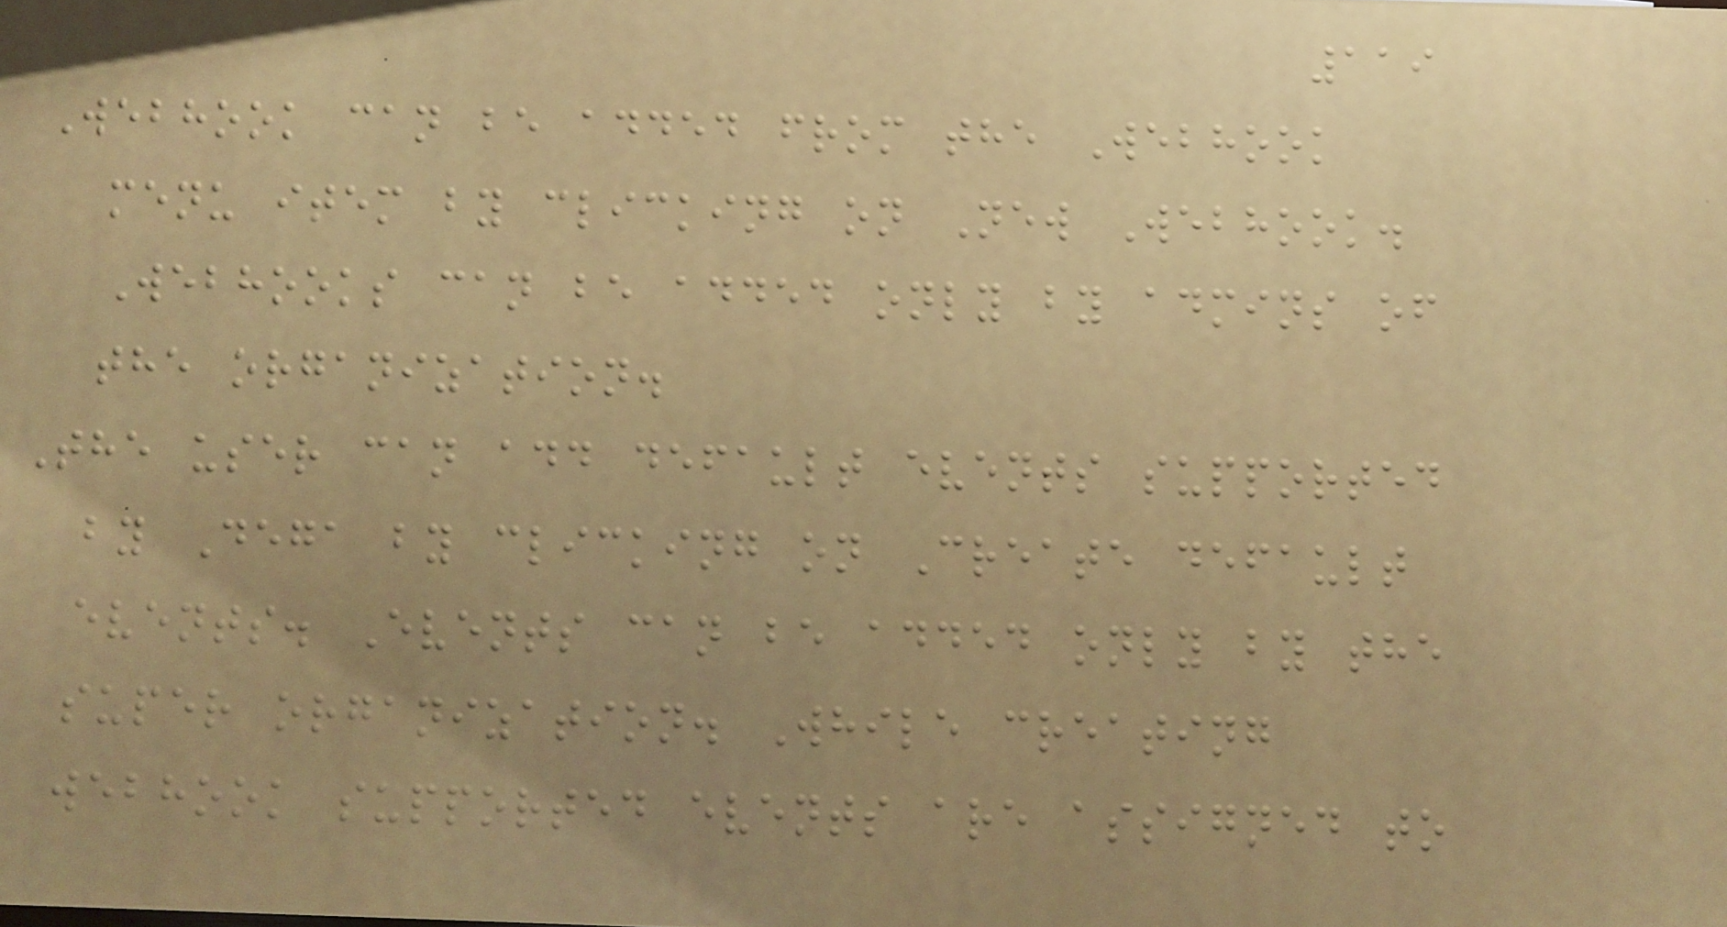119
Webhook can be added from the Webhook
menu item by clicking on New Webhook.
Webhooks can be added only by admins of
the organization.
The user can add default events supported
by Dega by clicking on Create default
events. Events can be added only by the
super organization. While creating
webhook supported events are assigned to
